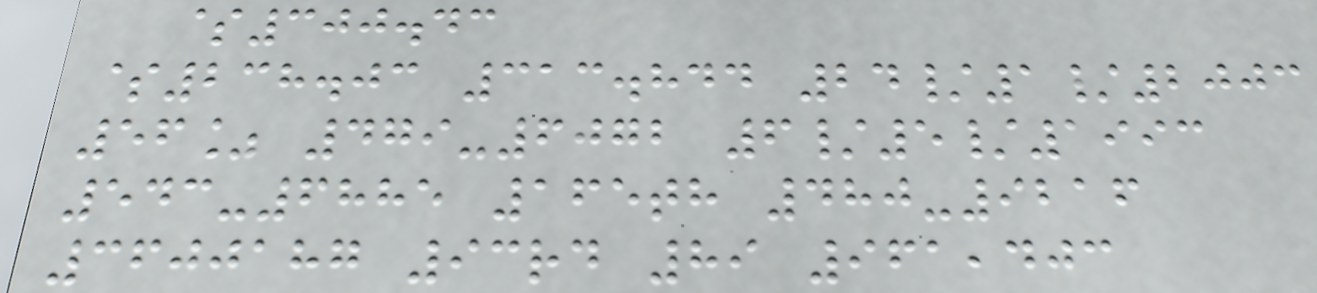$300.43
$238.03 313.844 24/1/2003
56% 479-6072 6/5/1993
543-6885 165th 480-9216
3600187 93rd 89 961,403
